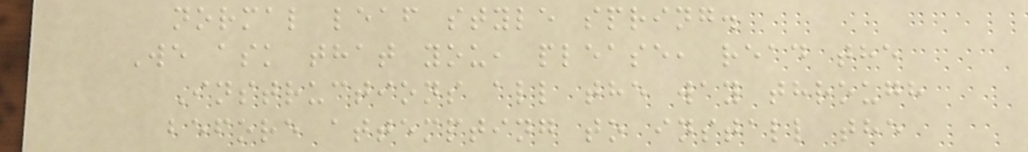normal leaf style spring.
We ask that you, please, read the
Instructions all the way through
before attempting to install the
